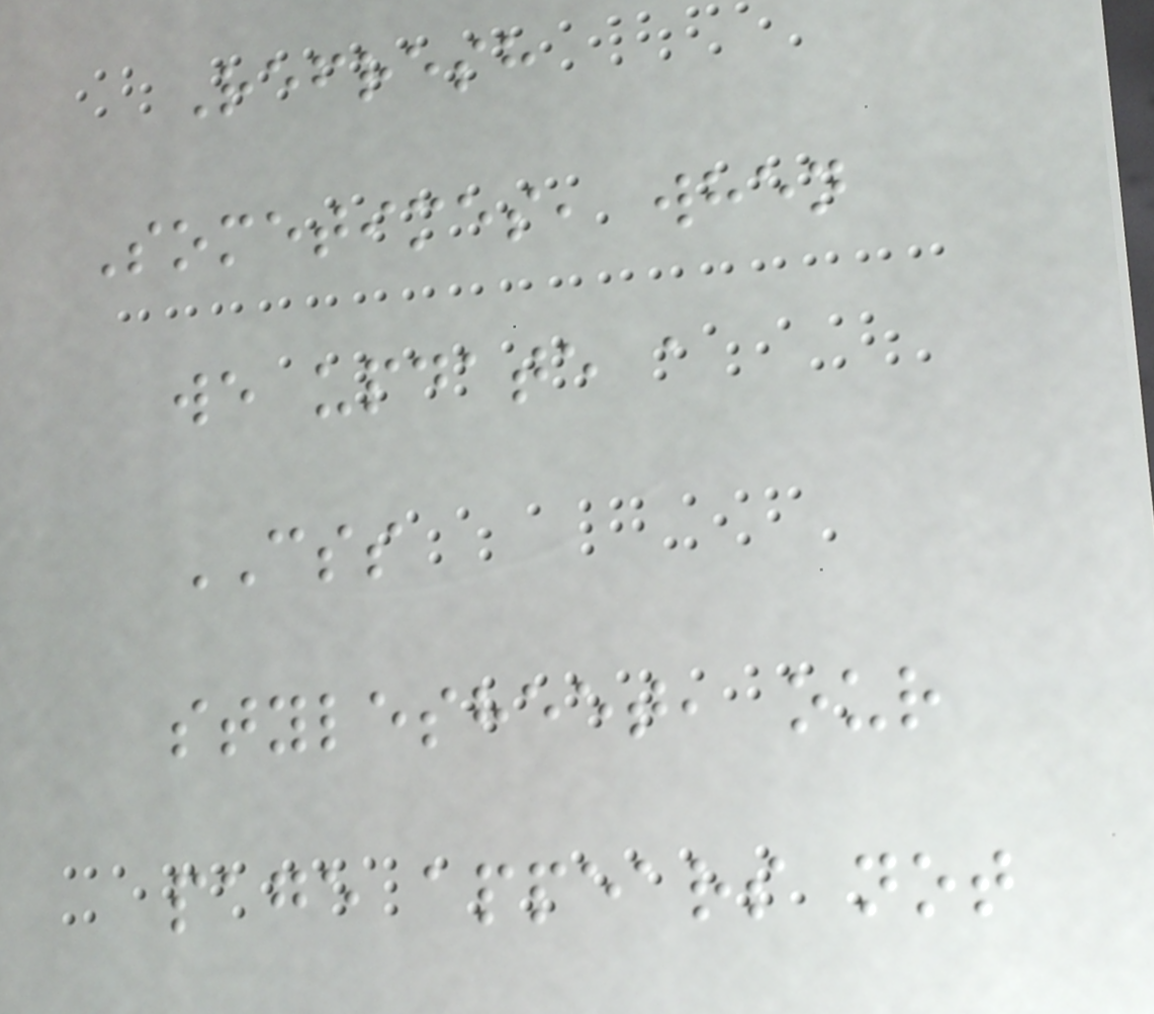Refresh
Sometimes, when
we update a
CSS
stylesheet, our
page appears not
